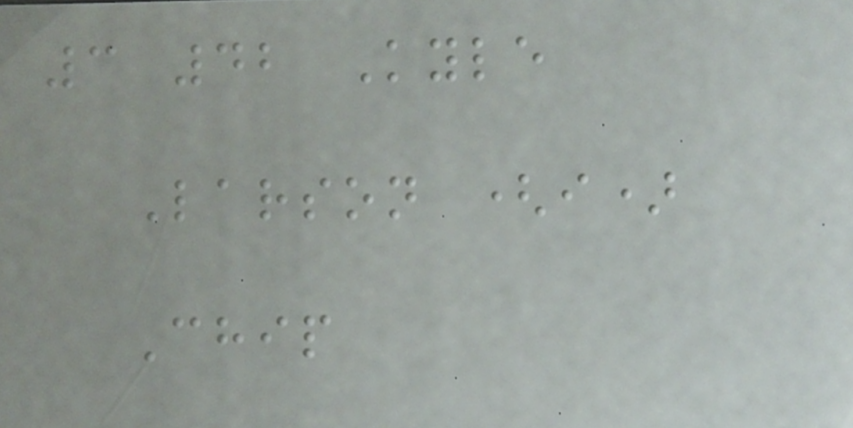3 42 Kyle
Larson (i)
Chip
